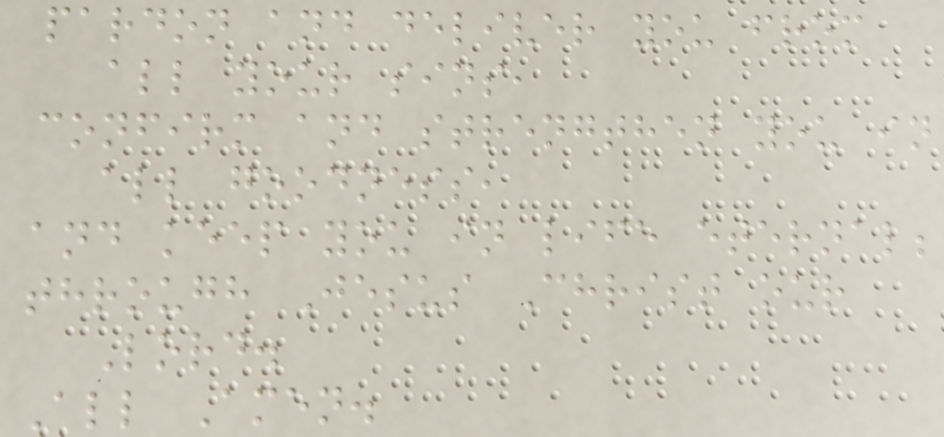pardon and deliver you from
all your sins,
confirm and strengthen you in
all goodness,
and keep you in life eternal;
through Jesus Christ our
Lord.
All Amen.
